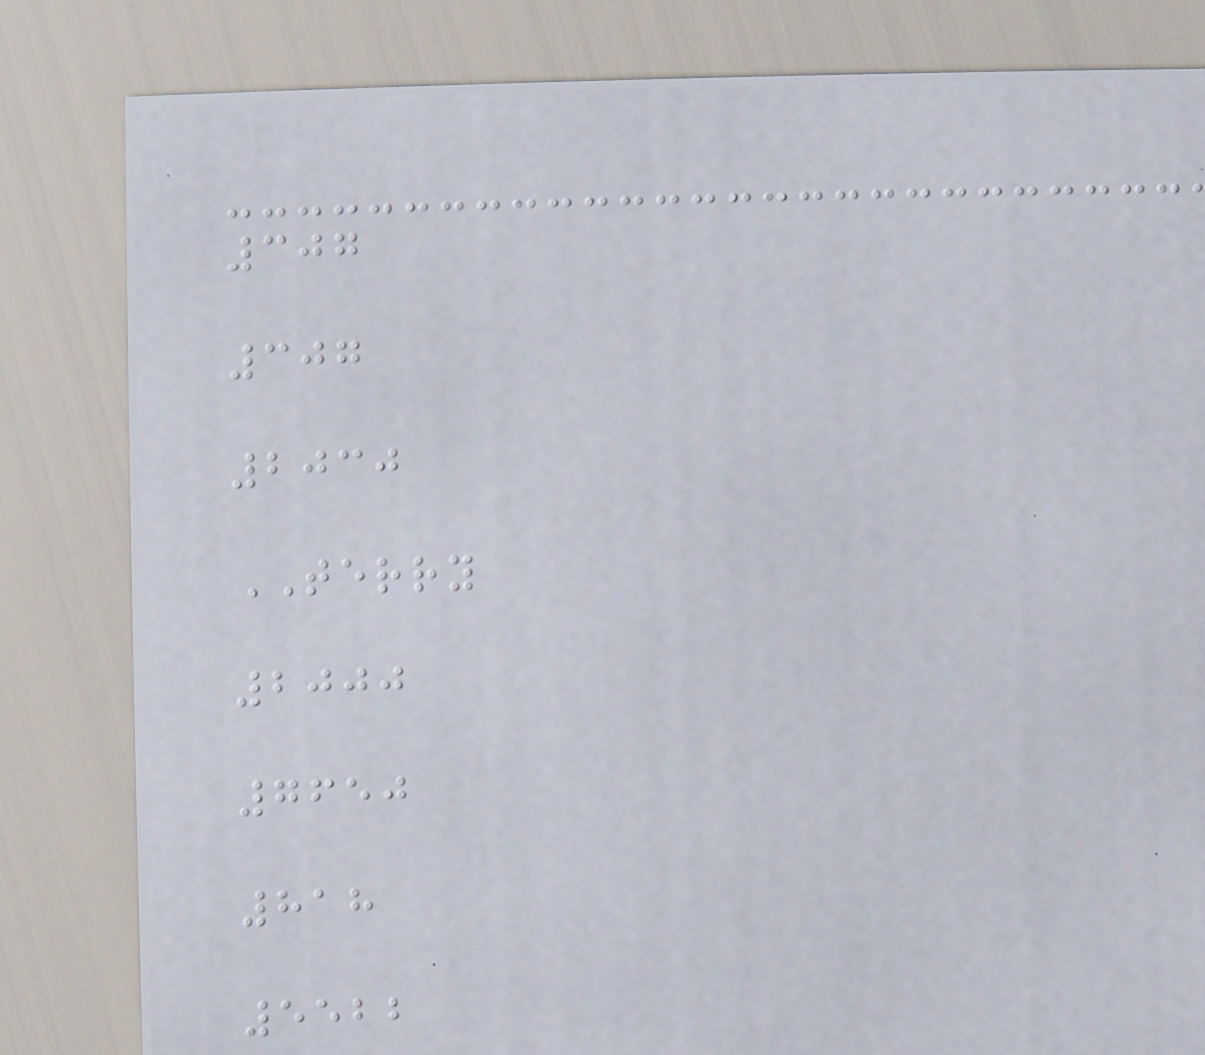307
307
2030
TERRY
2000
7650
818
5522
